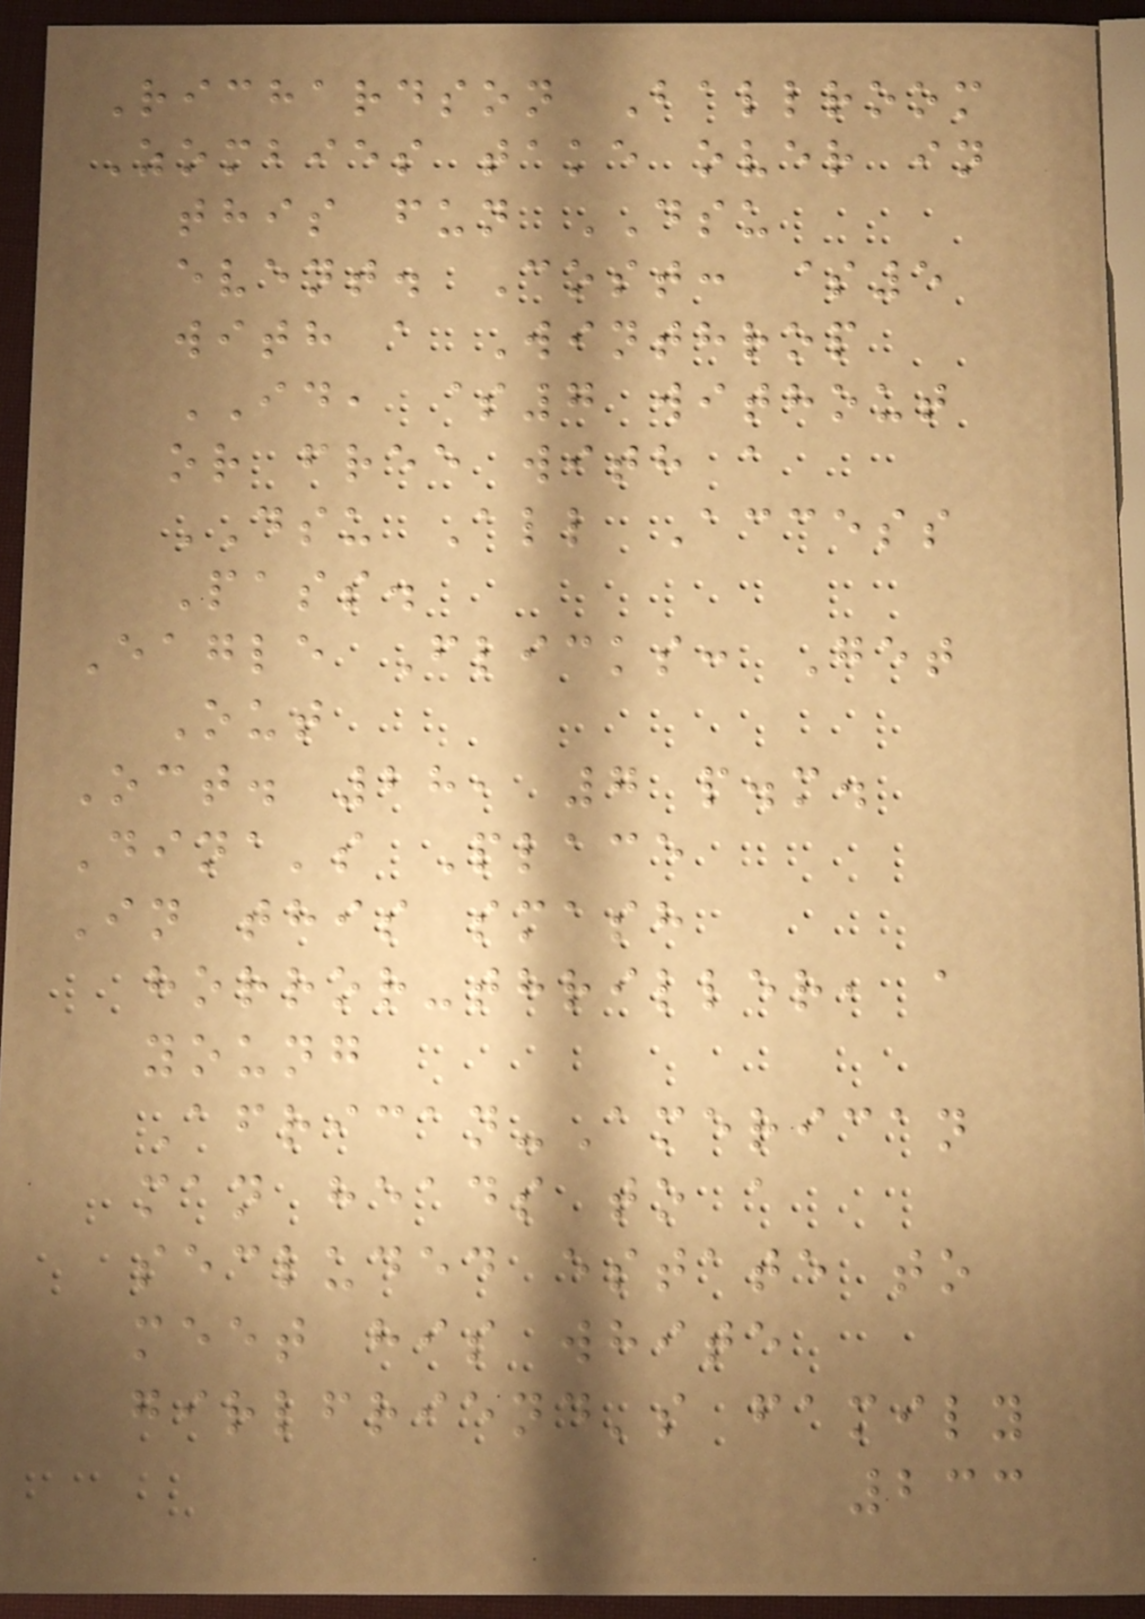Richardson Ballroom
Zombies take over in
this fun DSU
event. Cost: $5
with a Winthrop
ID, $7 without
or free with a
DSU All Access
Pass.
Eagle Flicks: Get
Out
Oct. 28, 7 p.m.
Dina's Place
In this smash
horror-thriller, a
young
African-American
man heads to a
secluded estate to
meet his white
girlfriend's family
233
